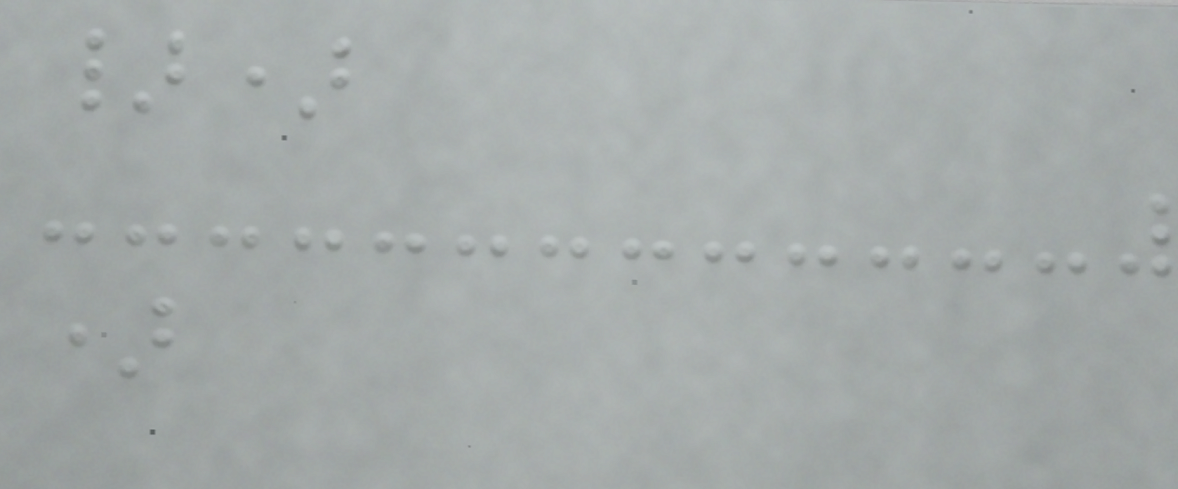})
)
